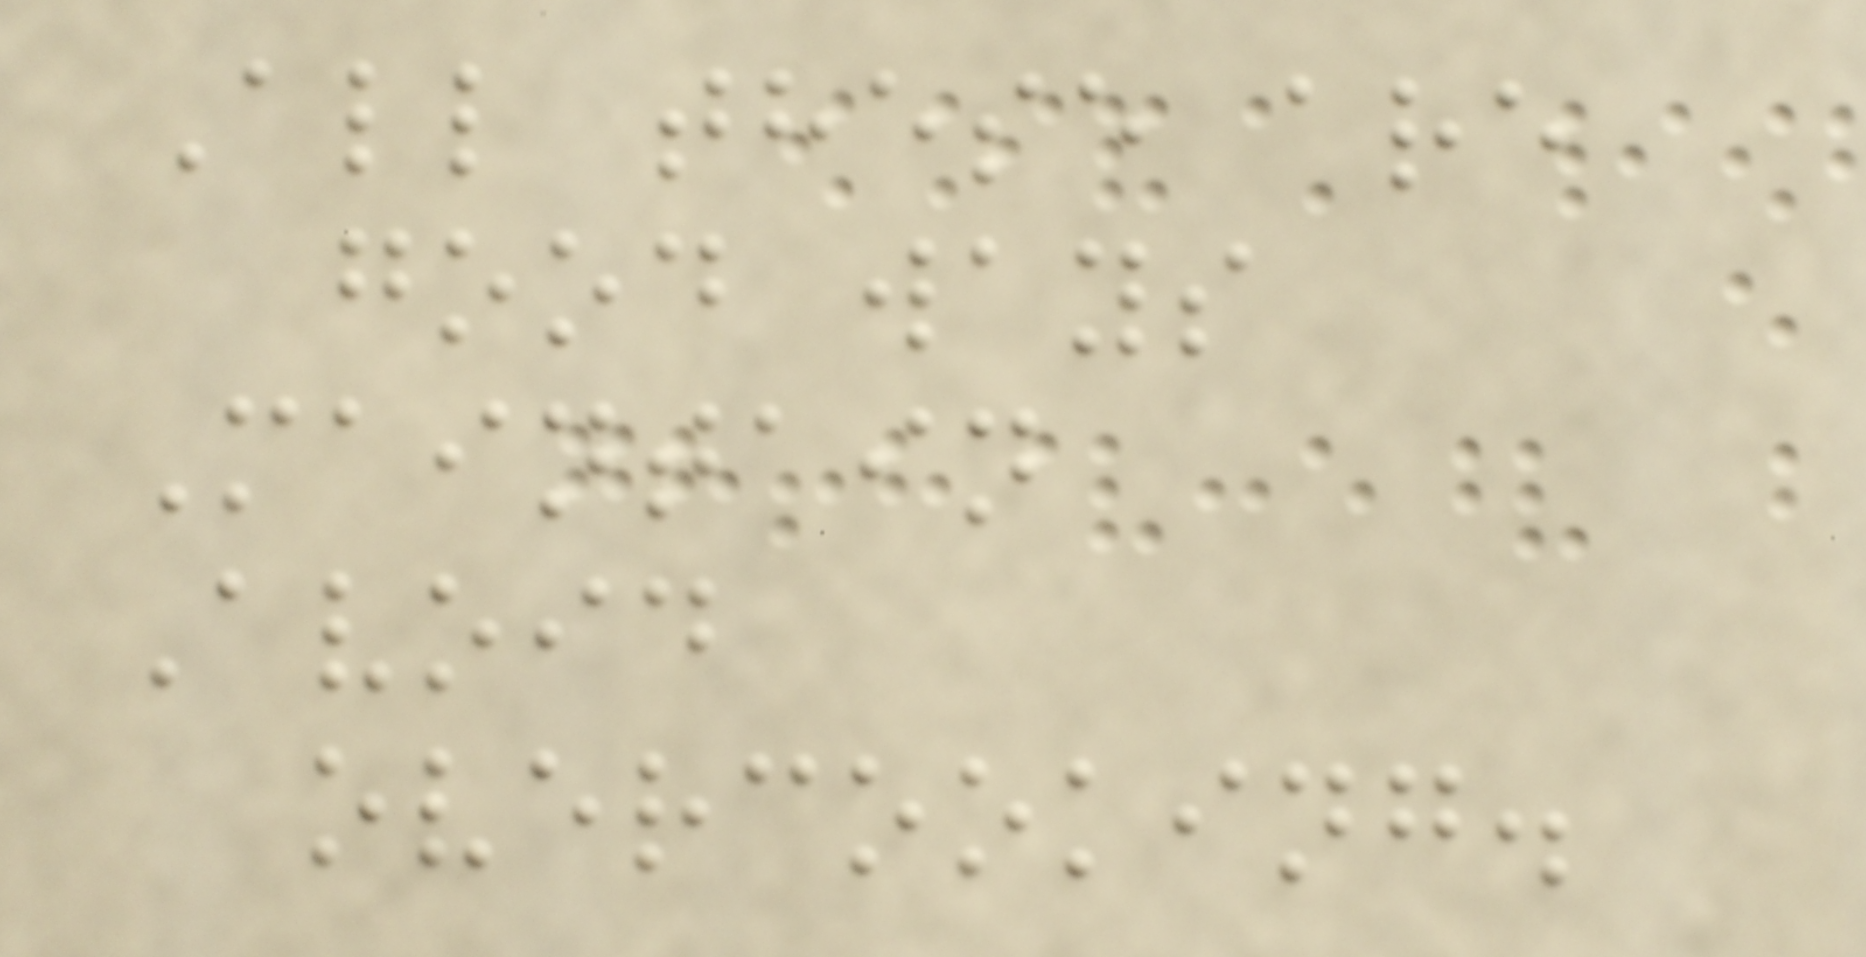All these are
good ways
Maintain
Avoid
overcooking.
